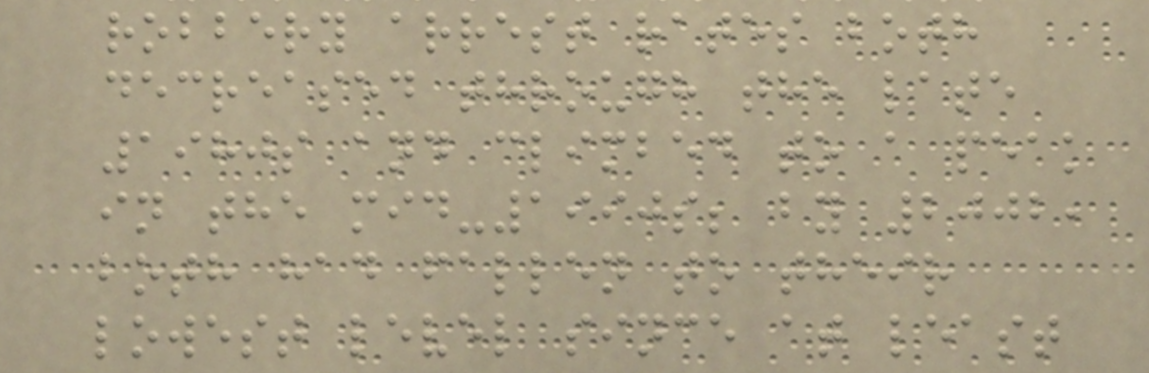robbery arrest rates both
decreased through the late
1980s and climbed to a peak
in the mid-1990s; by 2002,
both had fallen to their
lowest level since at least
